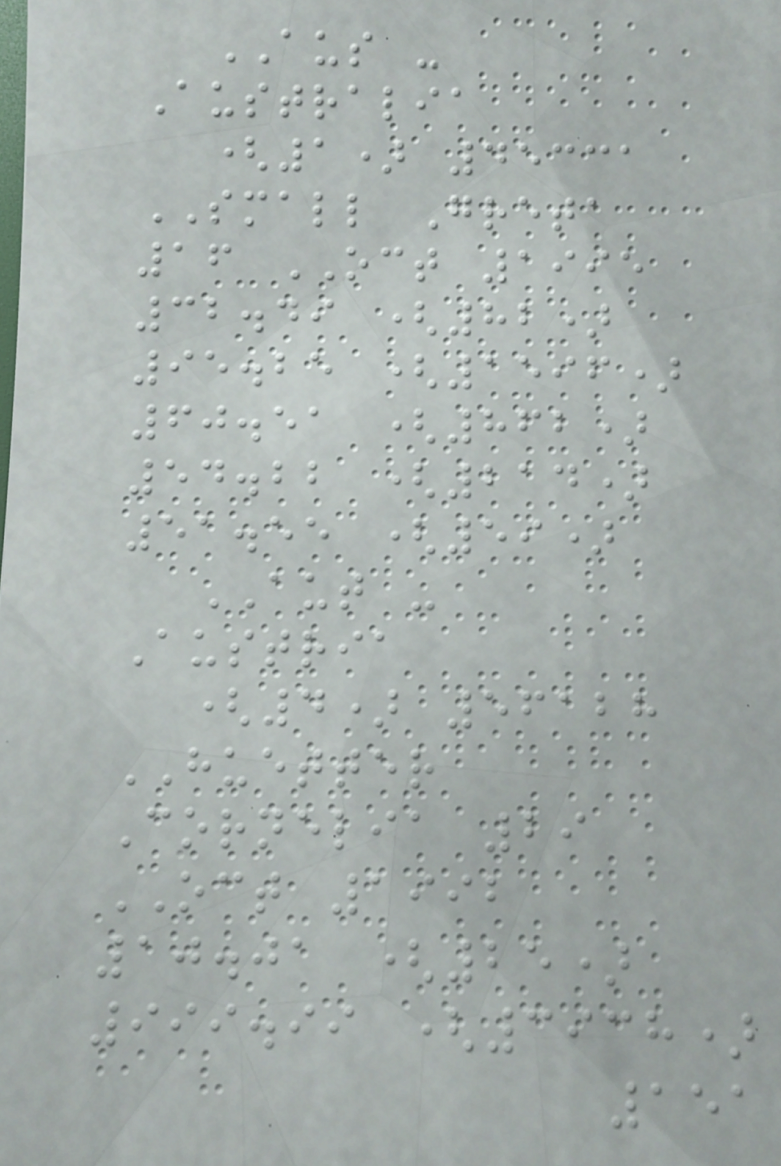AUS -
Australia
(1) 45331
SMALL Greta
16 OCT 1995
32.49 (82)
95.25 (1596)
60.51 (862)
54.22 (214)
51.55 (59)
AUT -
Austria
(4) 56128
HUETTER
Cornelia 29
OCT 1992
10.01 (25)
999.99 (3938)
151
